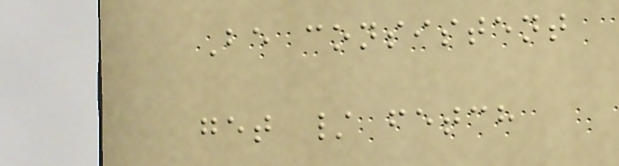Be consistent
get / fetch
